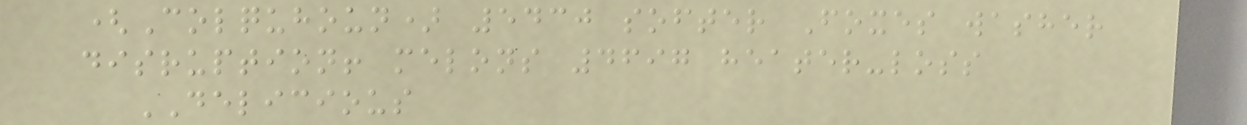(Colquhoun) 5430 softer Foxes washer
disruption! melons 4697 heater-loss
DELICIOUS
